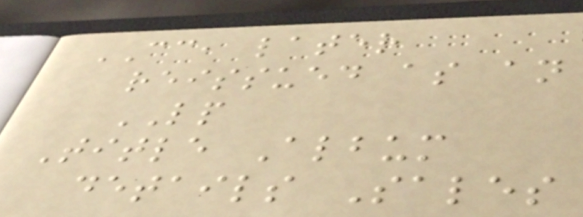CC, later
reissued as an
LP
Title Album
details Sales
